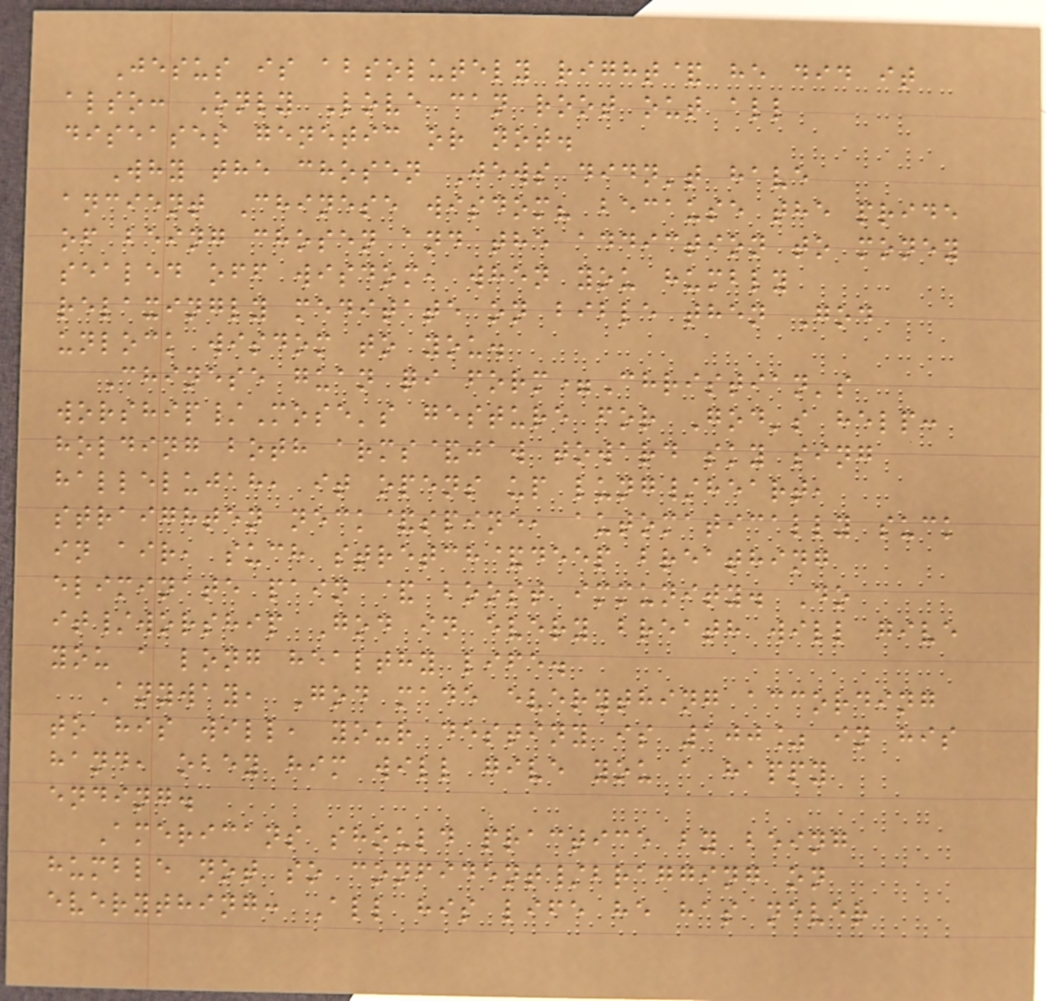Jesus is absolutely right& he did it
also: Only Love can root out all
diseases genetic or not.
Why the chosen Jews didn't have
ancient Chinese wisdom? because the pride
of being chosen and the addiction to money
sealed off wisdom, when you humbly
relaxingly meditate on bible then God
unlock wisdom to you.
Chinese guan qi form=Christian's
worship/Mose's gesture for God's help:
holding both arms&jaw toward sky sing
hallelujah, it opens up lung/heart,
straighten neck&spine, automatically suck
in air, such stretch&deep breathing
eliminate pain & boost immunity. Do
it/worship God in every breath will give
you a long healthy life.
Anyway, God made everything according
to his will, your destiny is 100% in his
hand, obey him will give you a happy
ending.
Americans should practice by being
humble not so confident/bragging on
everything: All his life he has never
